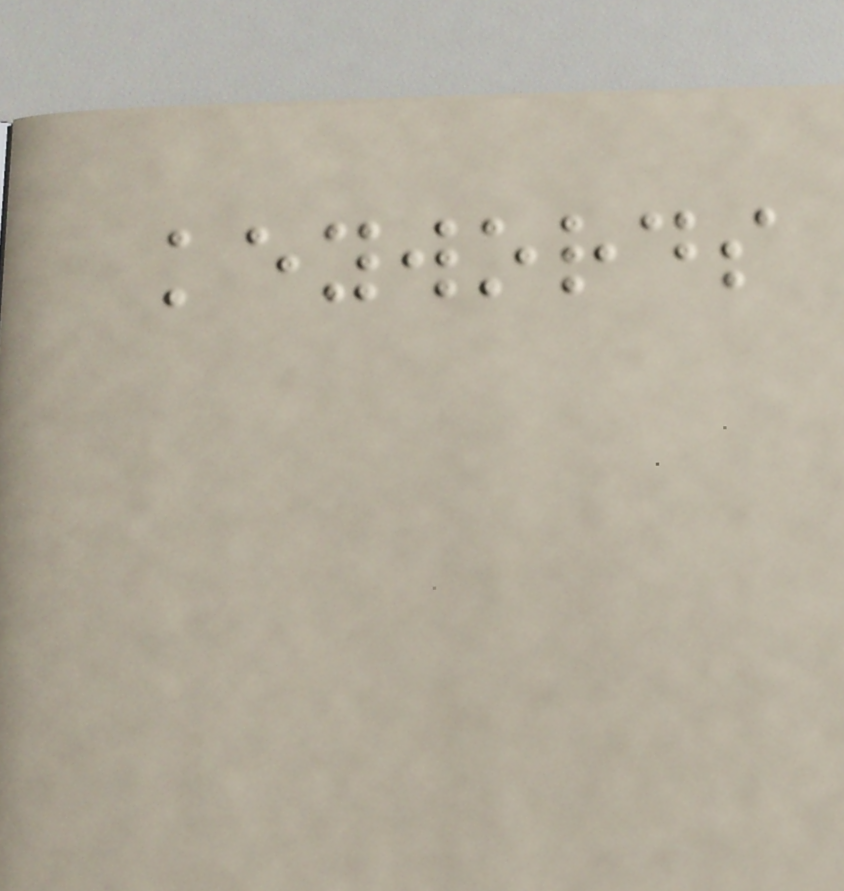keywords
